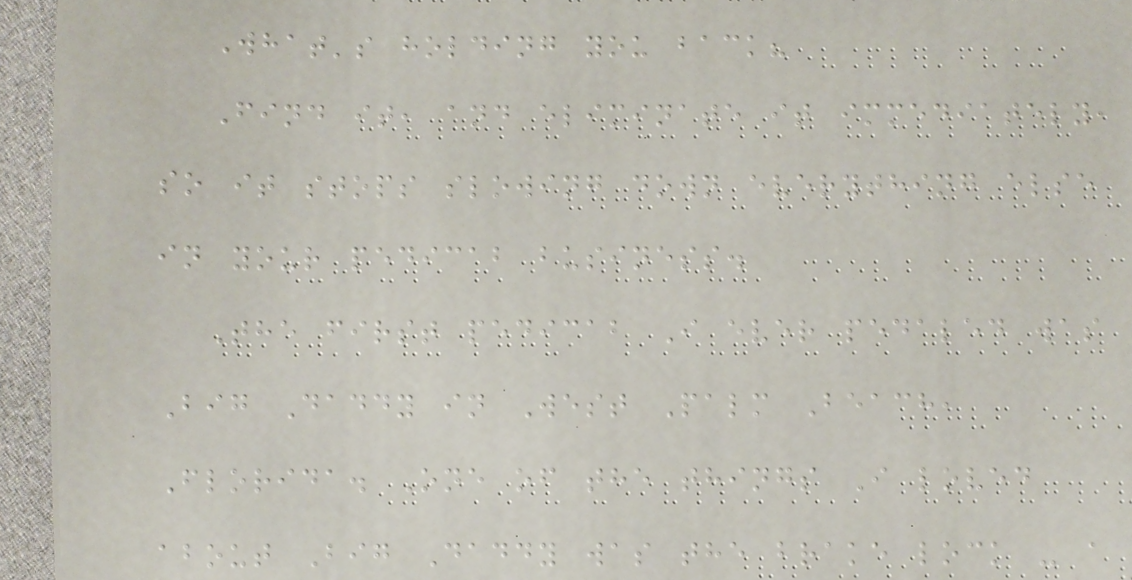What's holding you back?
Find it, and eliminate it immediately,
so it stops slowing down everything else
in your pedicab business.
The first pedicab I ever pedaled was
Big Daddy in West Palm Beach,
Florida. One of the things I loved
about Big Daddy was the brake lock - a
